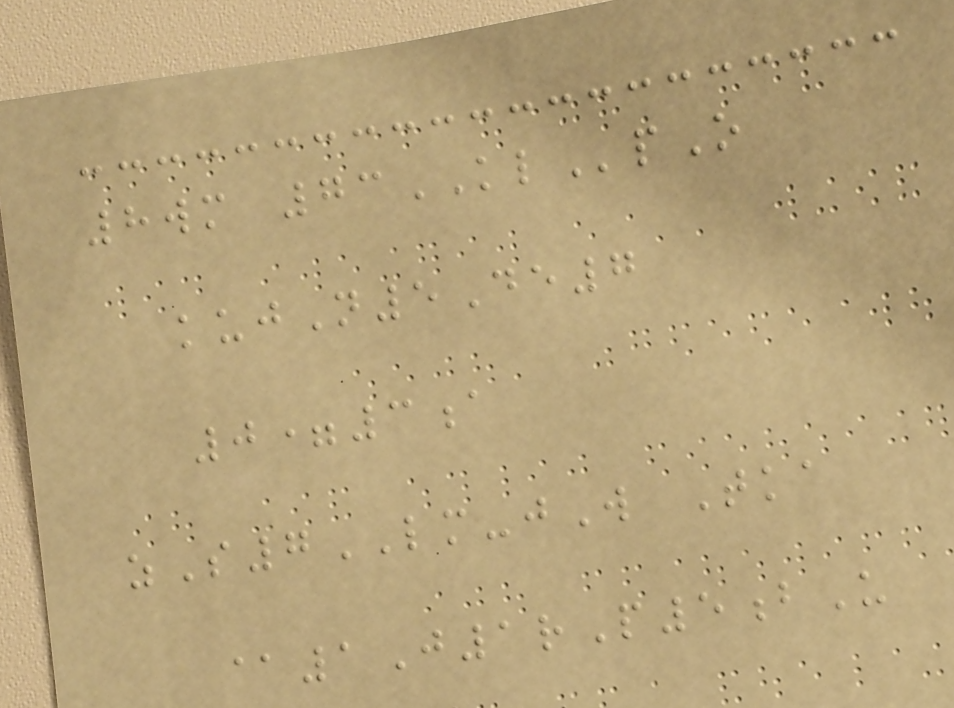8wm 73KLpO
kujN5De7
0=3a
zS7LM-jW Tka
@1J1rP5bU
